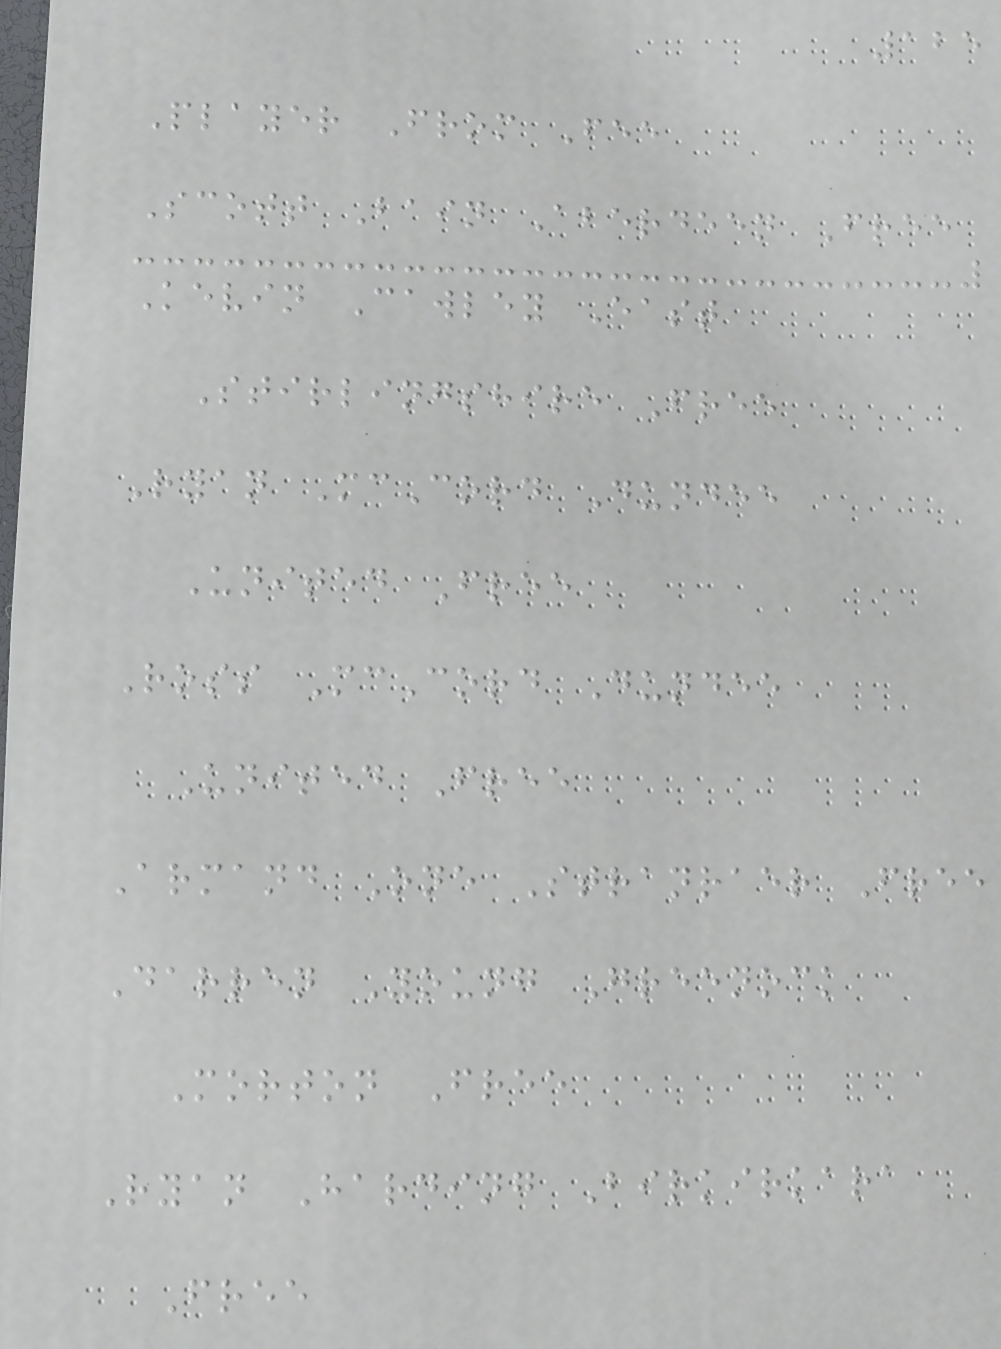125
Player From Fee
Scott Bain Aberdeen Free
Kevin Cawley East
Stirlingshire Free
Ryan McCord Dundee
United Free
Ross McCord Dundee
United Free
Armand One Stranraer Free
Darren Young Greenock
Morton Free
Ryan Harding Birkirkara
Free
